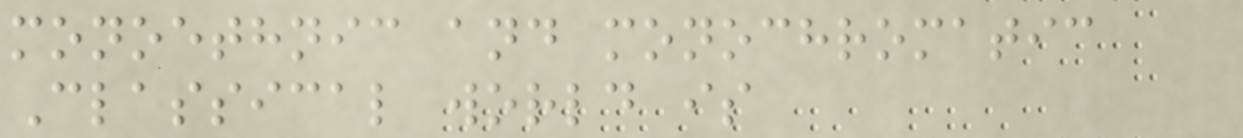monoethnic and monochromatic
Classical world is
